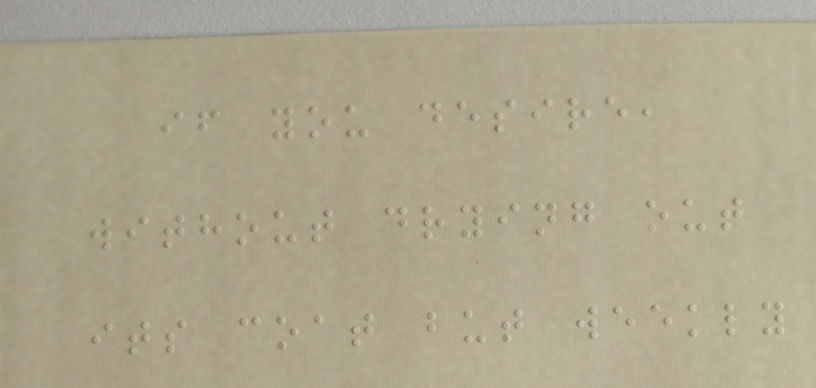if you desire,
without drying out
its coat but weekly
